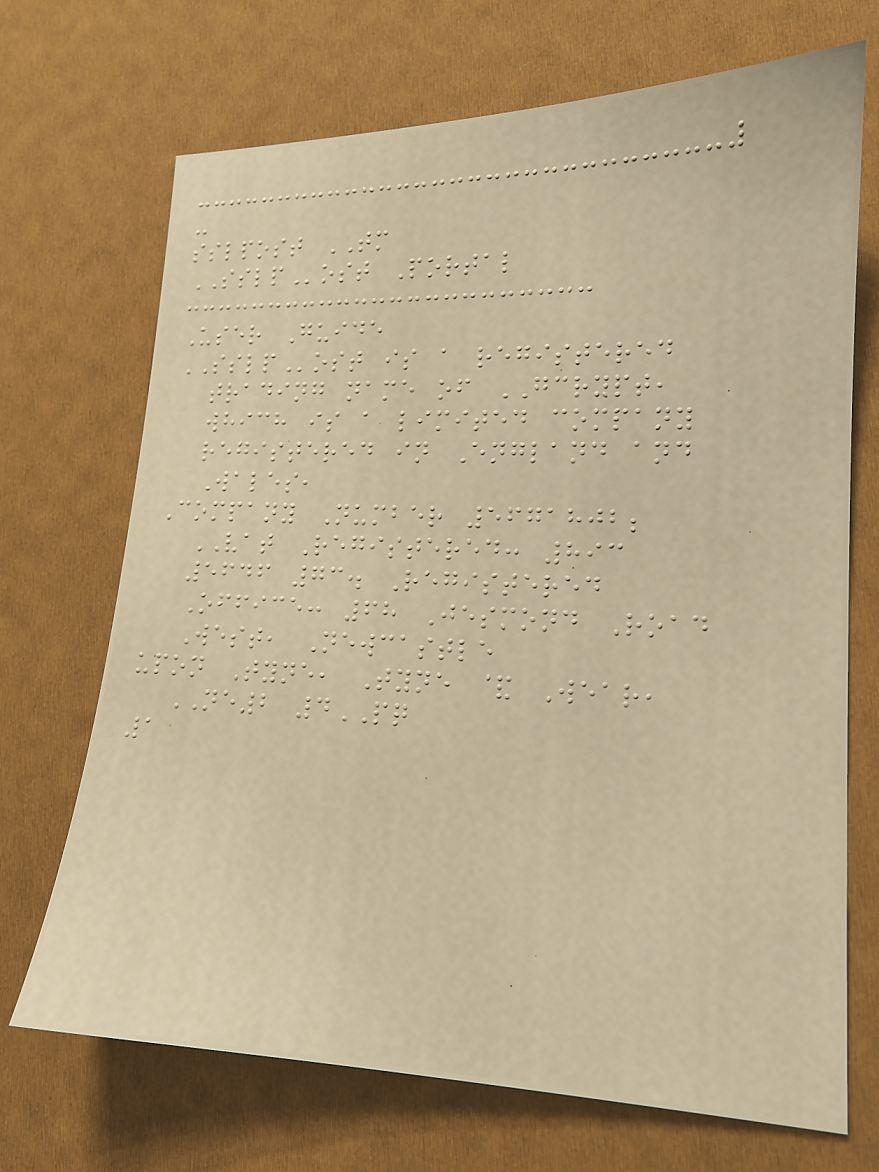-
sslpost TM
SSLPost Portal
User Guide
SSLPost is a registered
trading name of GCRYPT,
which is a limited company
registered in England and
Wales,
Company Number 5671802;
VAT Registered: 893
5646 73. Registered
Office: 68 Jesmond Road
West, Newcastle
upon Tyne, Tyne & Wear,
NE2 4PQ
1
